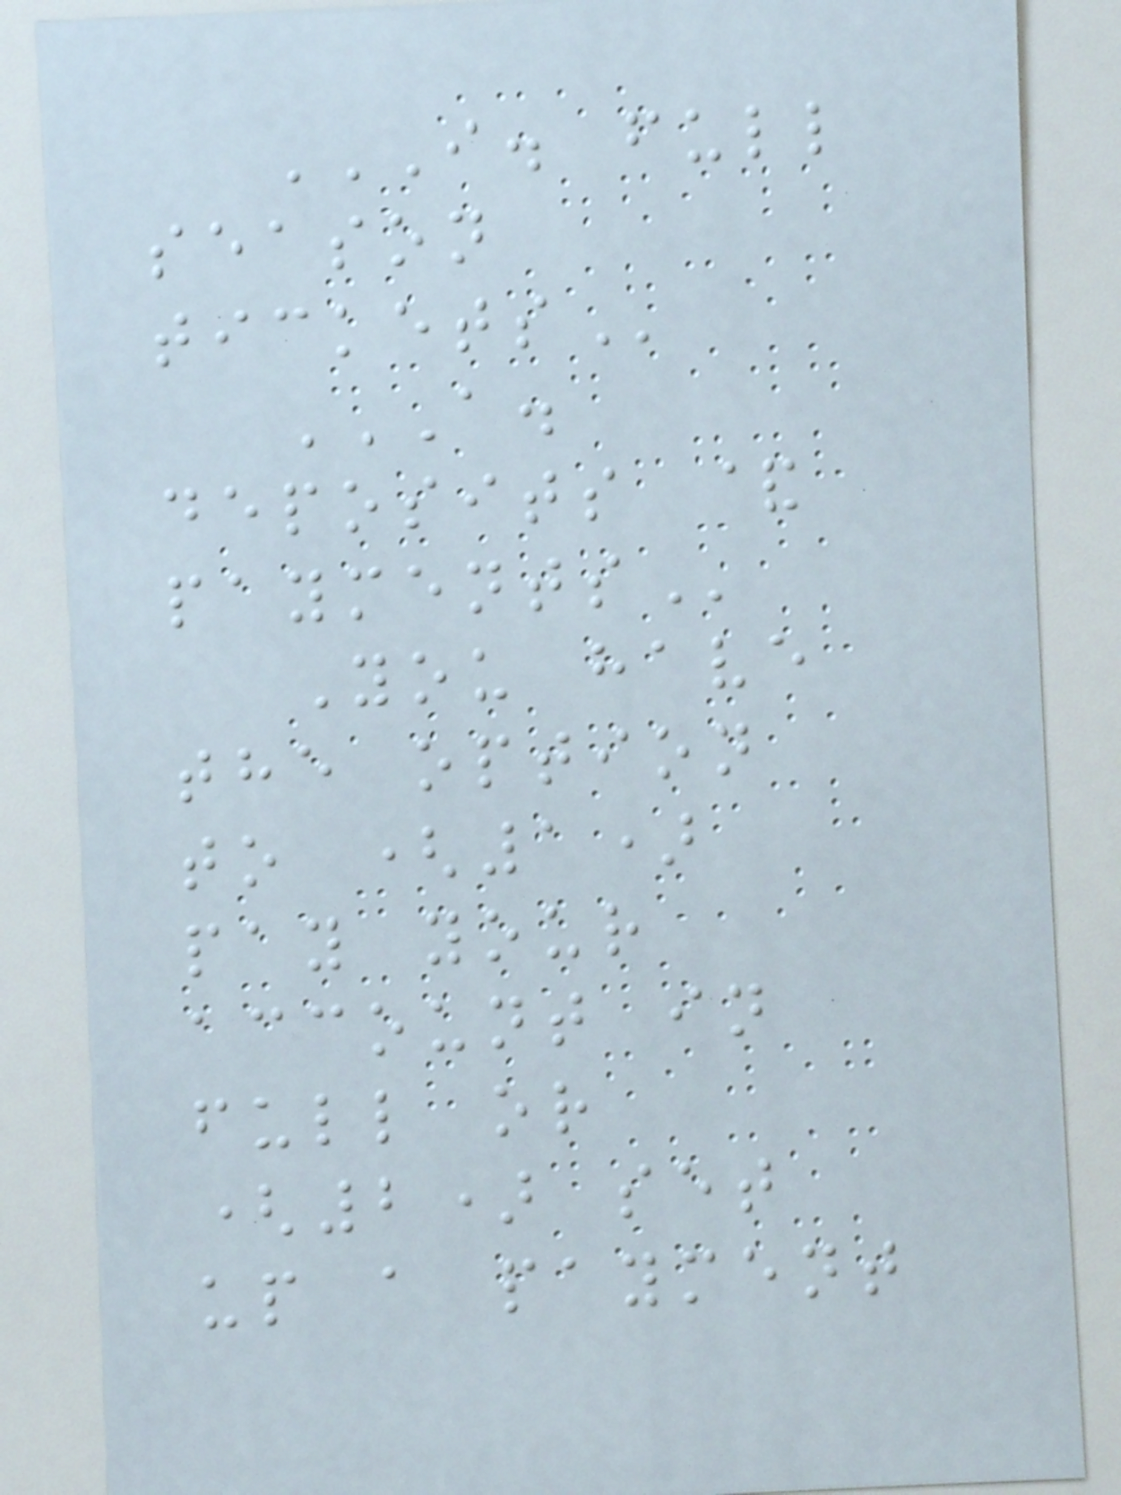I. FULL
SEASON
TICKETS
A.
DEPOSITS &
PAYMENTS
You have
the option
to (1)
pay your
account in
full or
(2) set
up a payment
